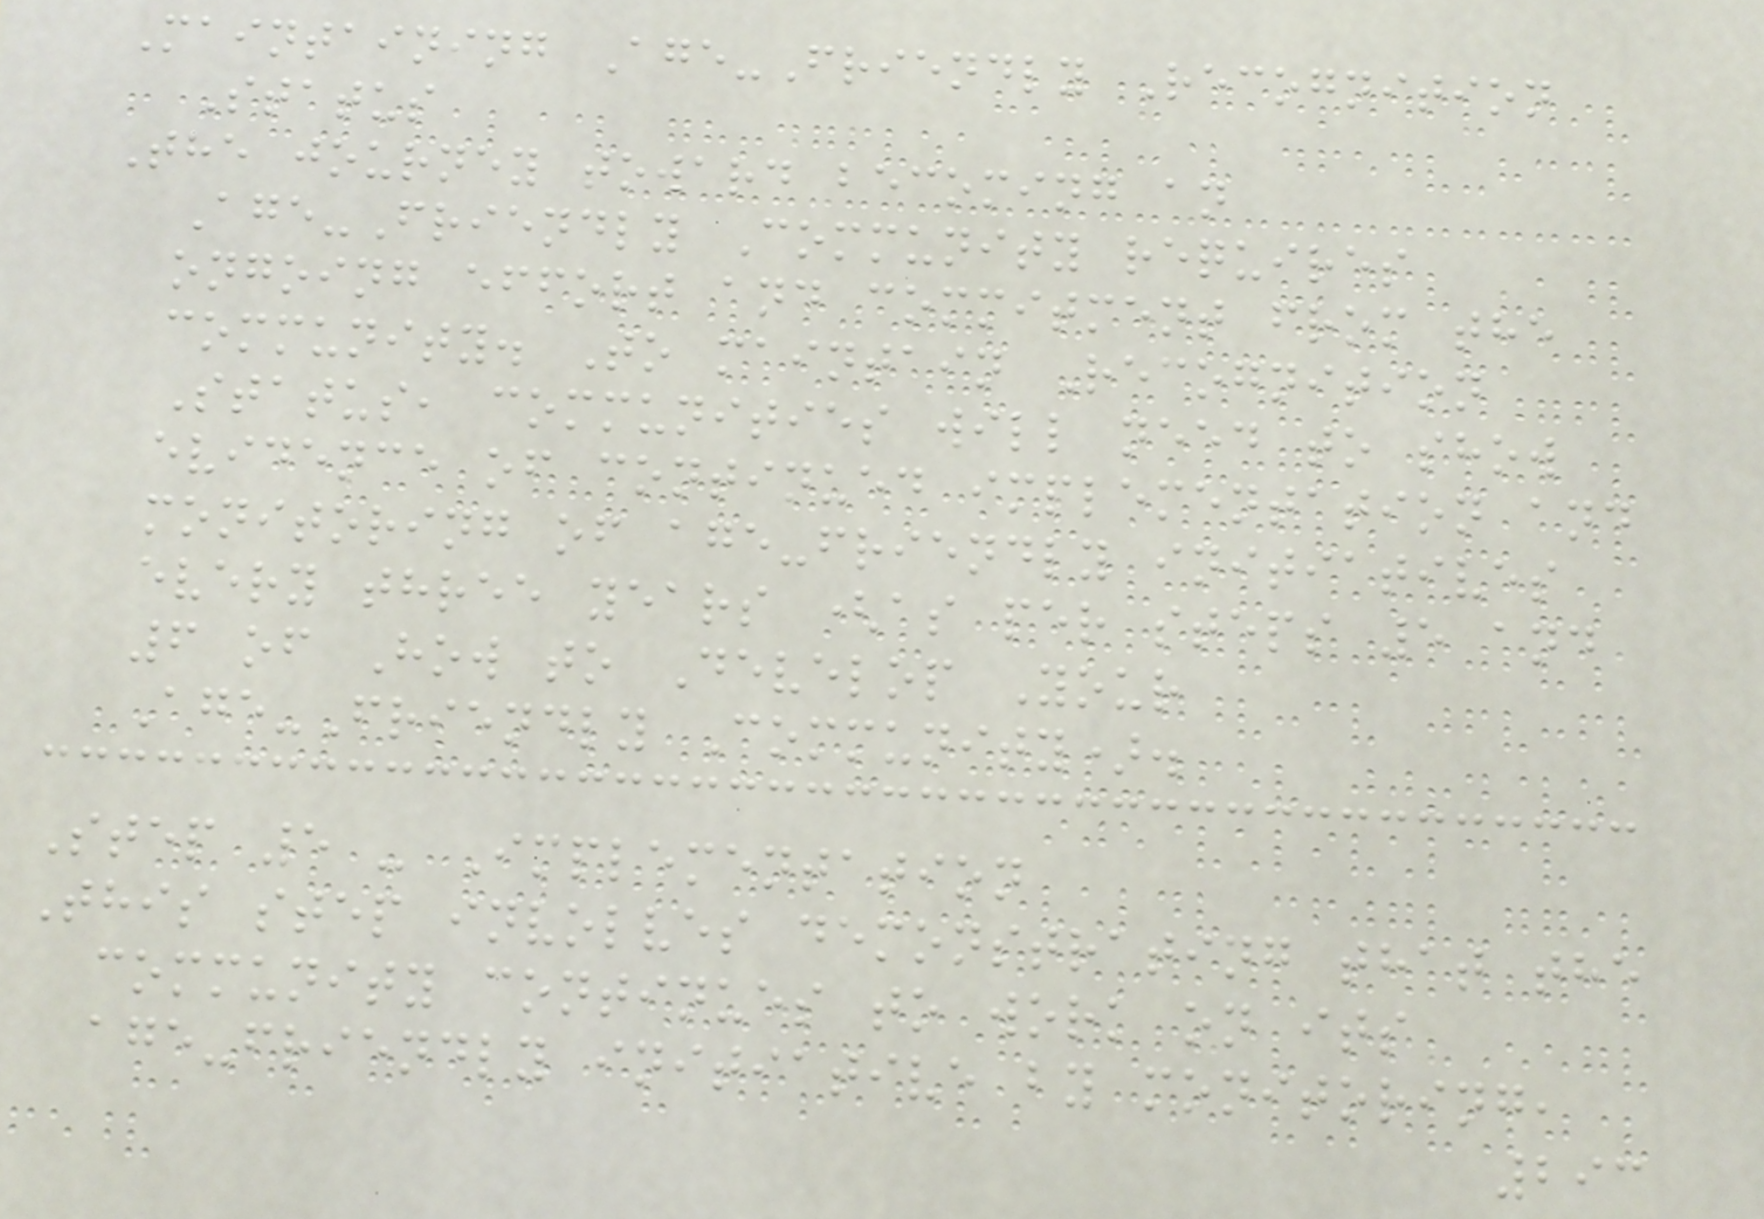Maintaining Age-Friendly Recognition
Status
The journey toward becoming an
Age-Friendly Community requires
ongoing effort and commitment from the
community. To maintain Recognition
Status, communities will need to show
evidence of continued implementation and
monitoring of age-friendly initiatives
every three years (as per steps 5 and
6 of How to Develop Your
Age-Friendly Community).
Step 5 - Implementation
This step involves demonstrating that the
community continues to work on its
age-friendly initiative by monitoring,
293
